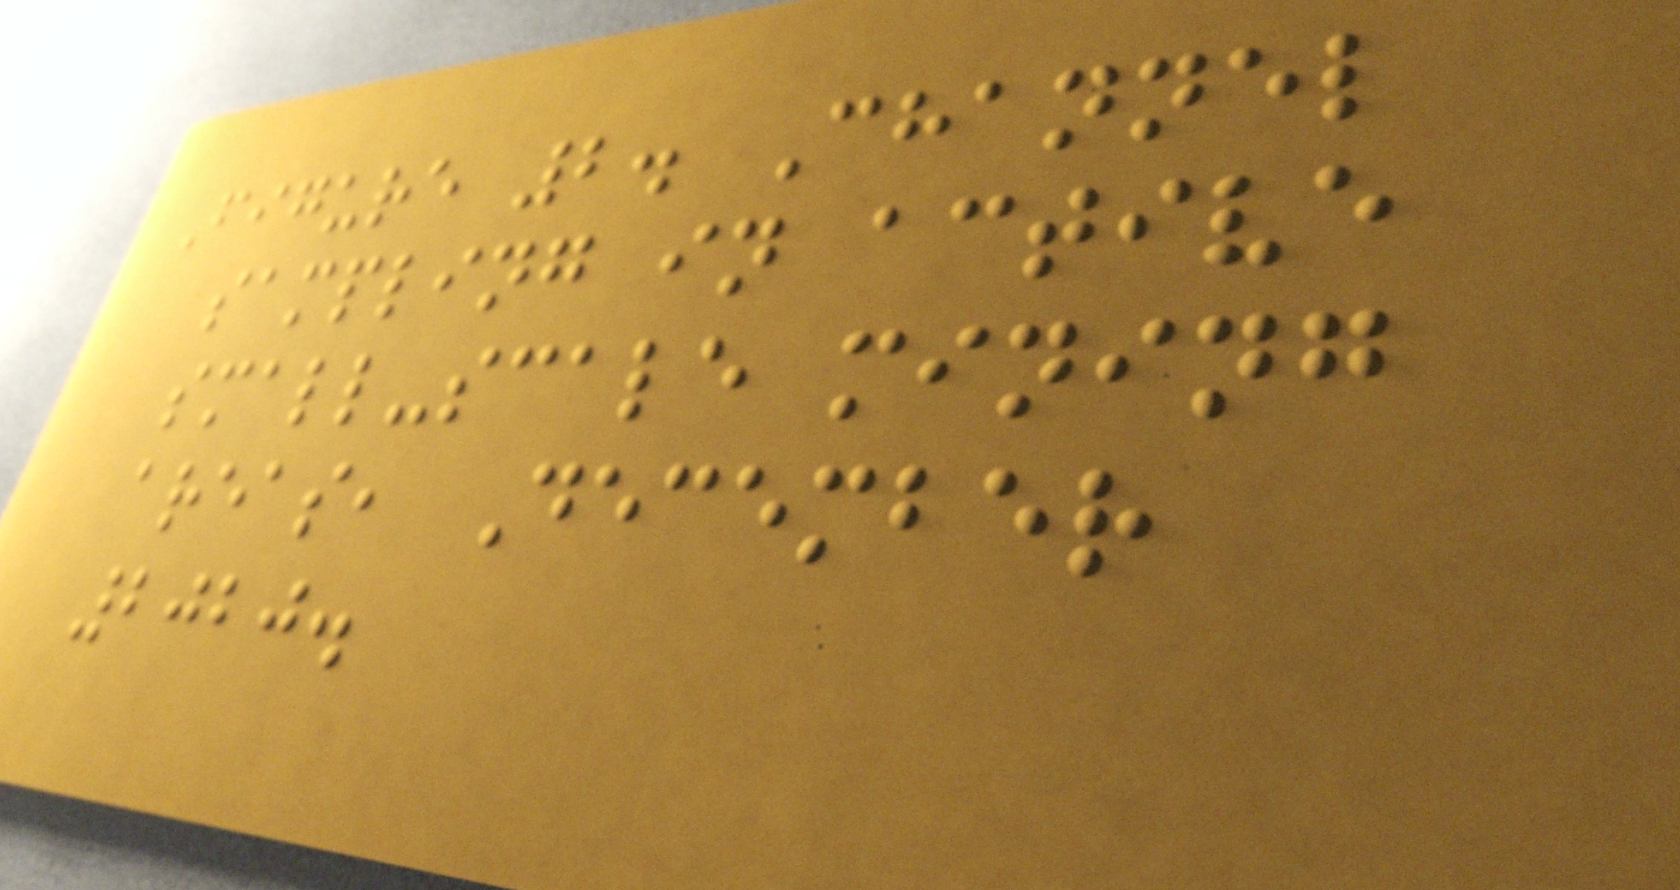Figure 2. Channel
sampling in active
small-scale mining
areas, December
2020.
